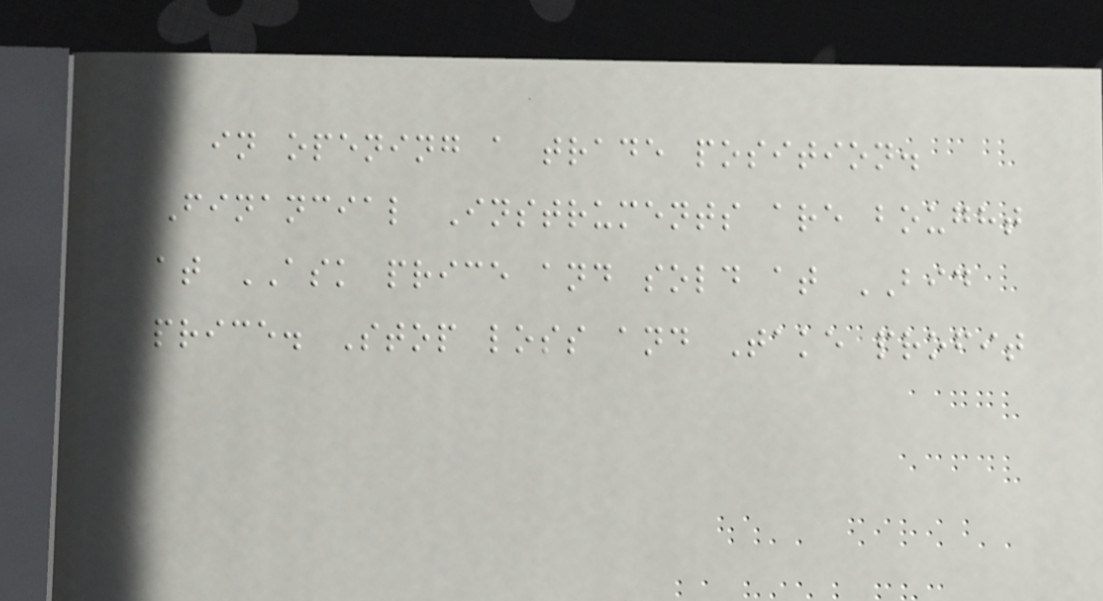in opening a trade position.
Financial Instruments are bought
at ASK price and sold at BID
price. Stop loss and Take profit
